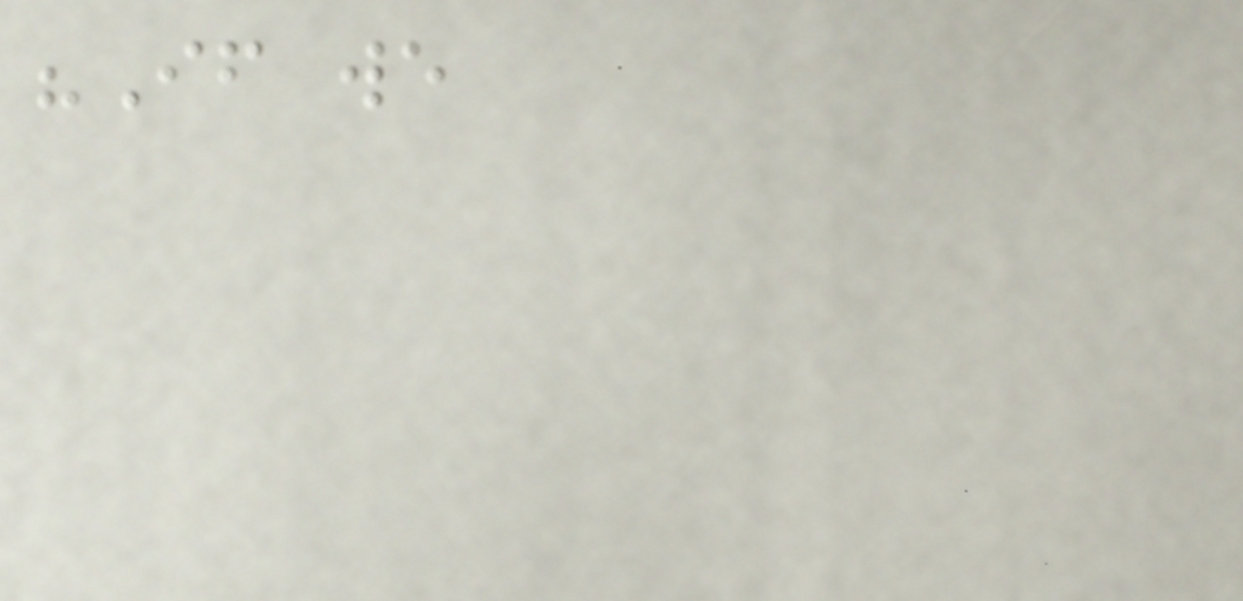"If we
